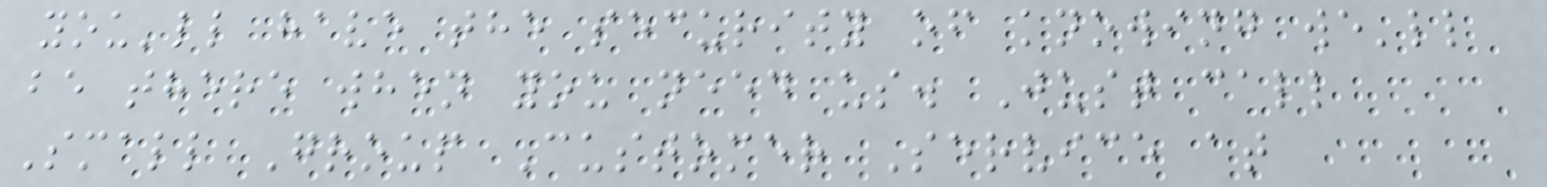you'll have the security of knowing we'll
be there when you need us. Just call
Small Group Customer Service at
